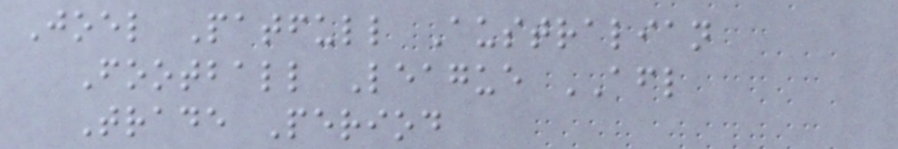Joel Patfull Australian
Football League AFL
Trade Period
